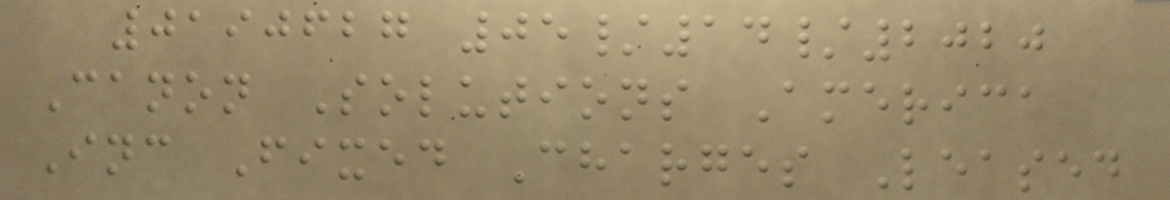0190627 05/14/2020
Canon Solutions America
Inc Fixed Charges Leased
